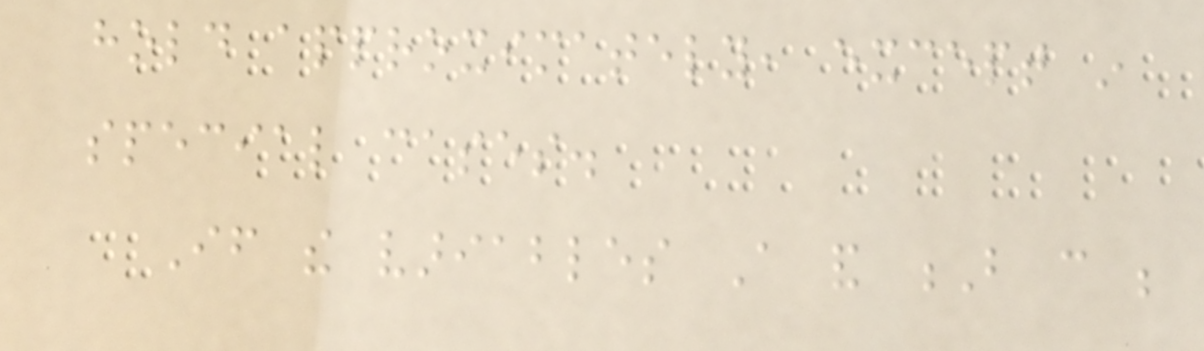hold approximately, except in
special cases.
If the variables A and B can be
